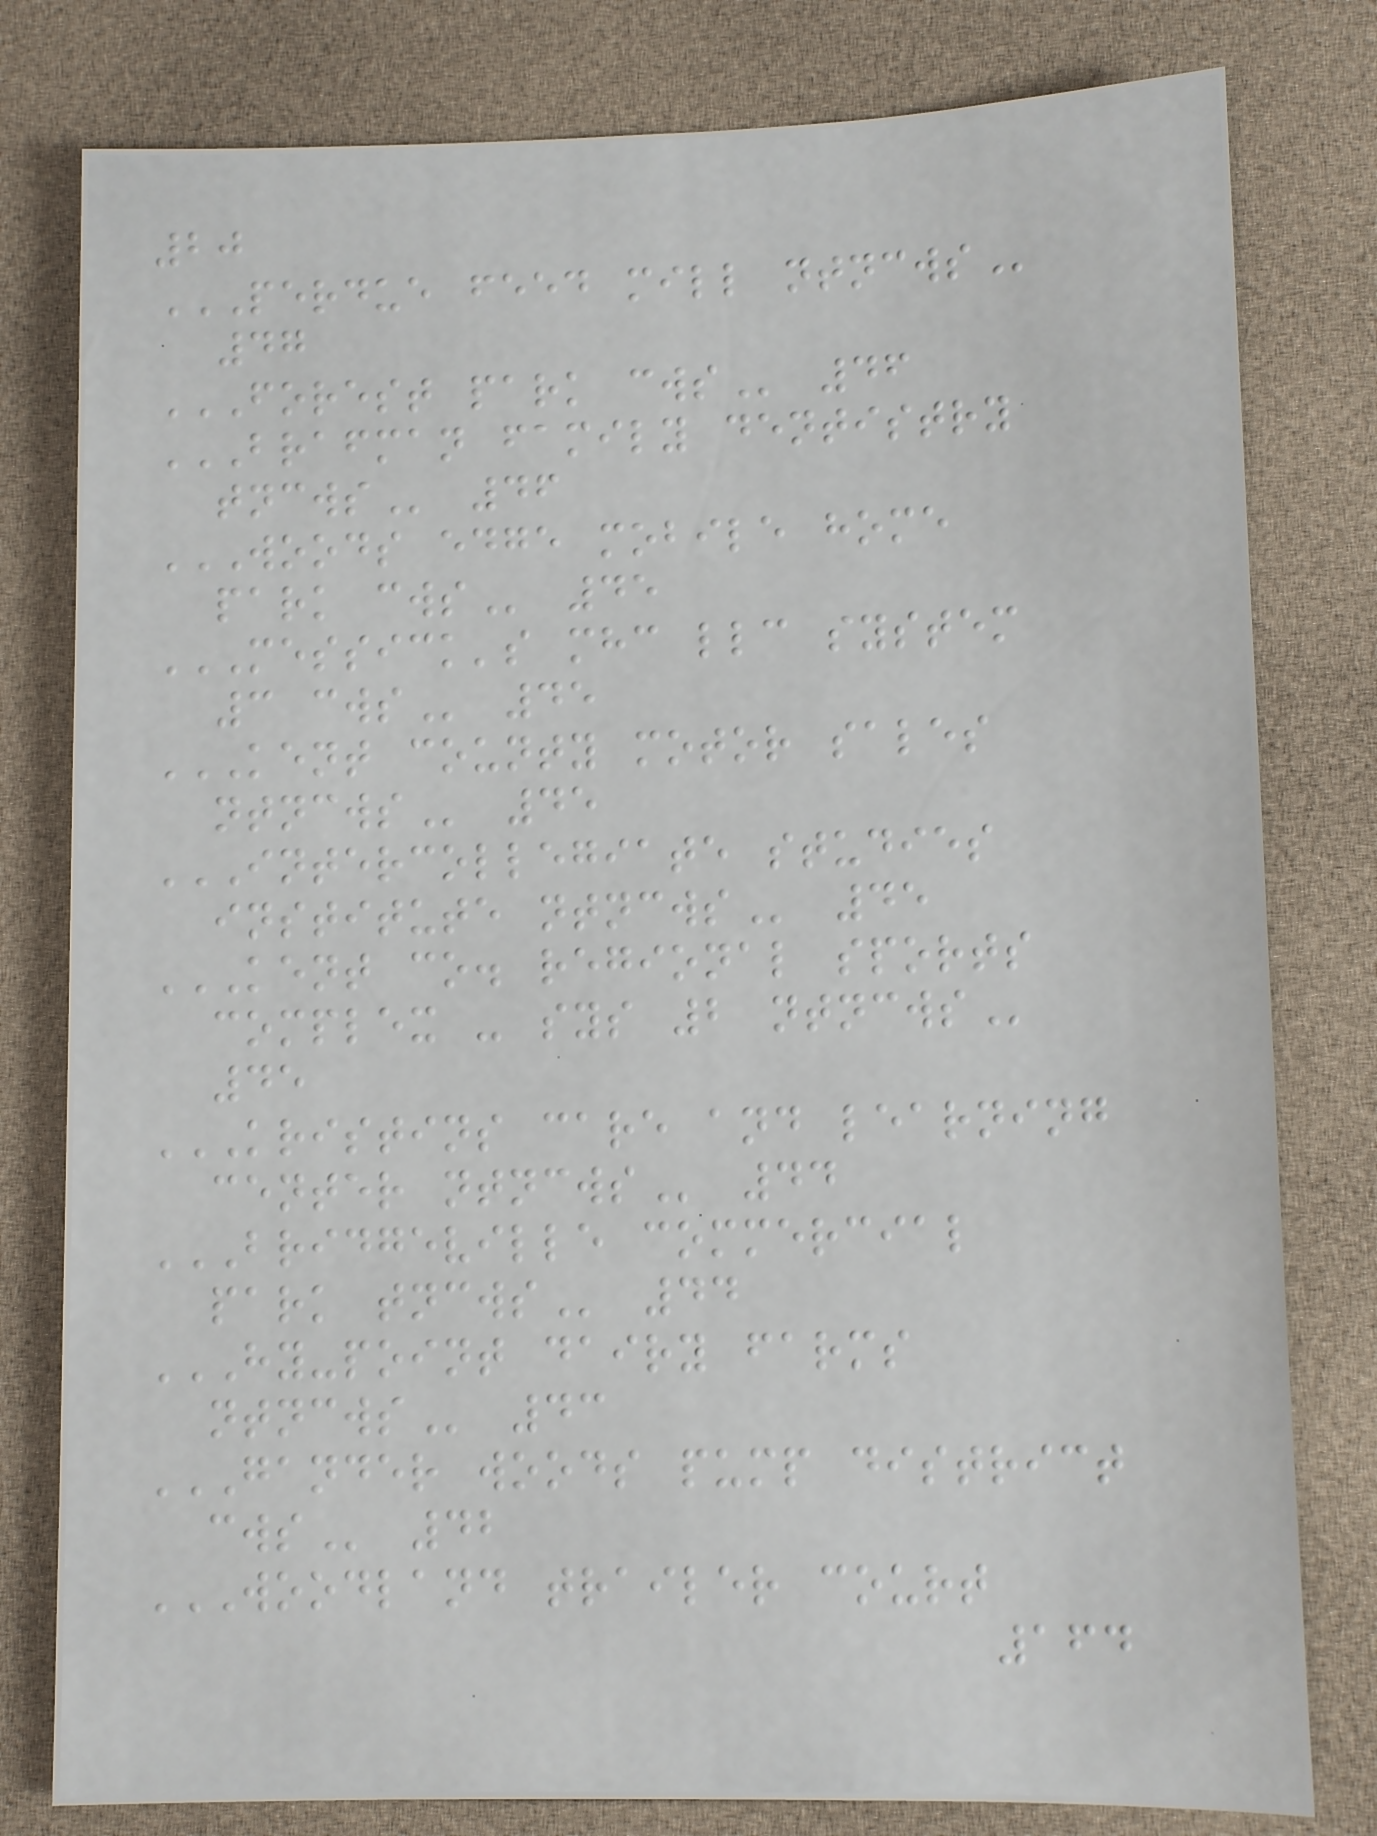20
PERDUE FEED MILL NTNCWS
47
FOREST PARK CWS 46
BRAFMAN FAMILY DENTISTRY
TNCWS 46
WOODS EDGE MOBILE HOME
PARK CWS 45
MESSICK'S MHC LLC SYSTEM
3 CWS 45
KENT COUNTY MOTOR SALES
NTNCWS 45
INTERCOLLEGIATE STUDIES
INSTITUTE NTNCWS 45
KENT CO. REGIONAL SPORTS
COMPLEX - SYS 2 NTNCWS
45
KRISTINS CARE AND LEARNING
CENTER NTNCWS 44
BRIDGEVILLE COMMERCIAL
PARK TNCWS 44
HY-POINT DAIRY FARMS
NTNCWS 43
GANDER WOODS PUMP DISTRICT
CWS 42
WOODLAND TRAILER COURT
164
